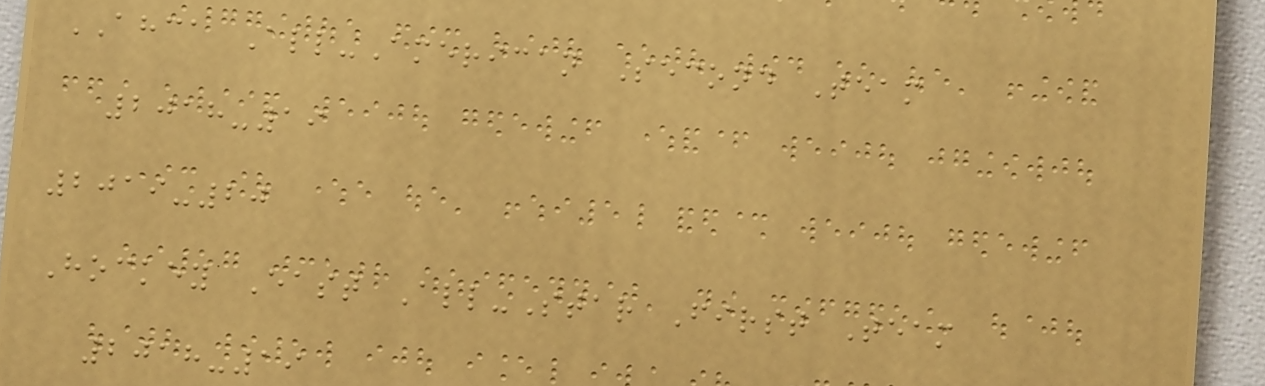AHCA All-American Second Team
2018-19
2019-20
Hockey East All-Star First Team
2018-19
